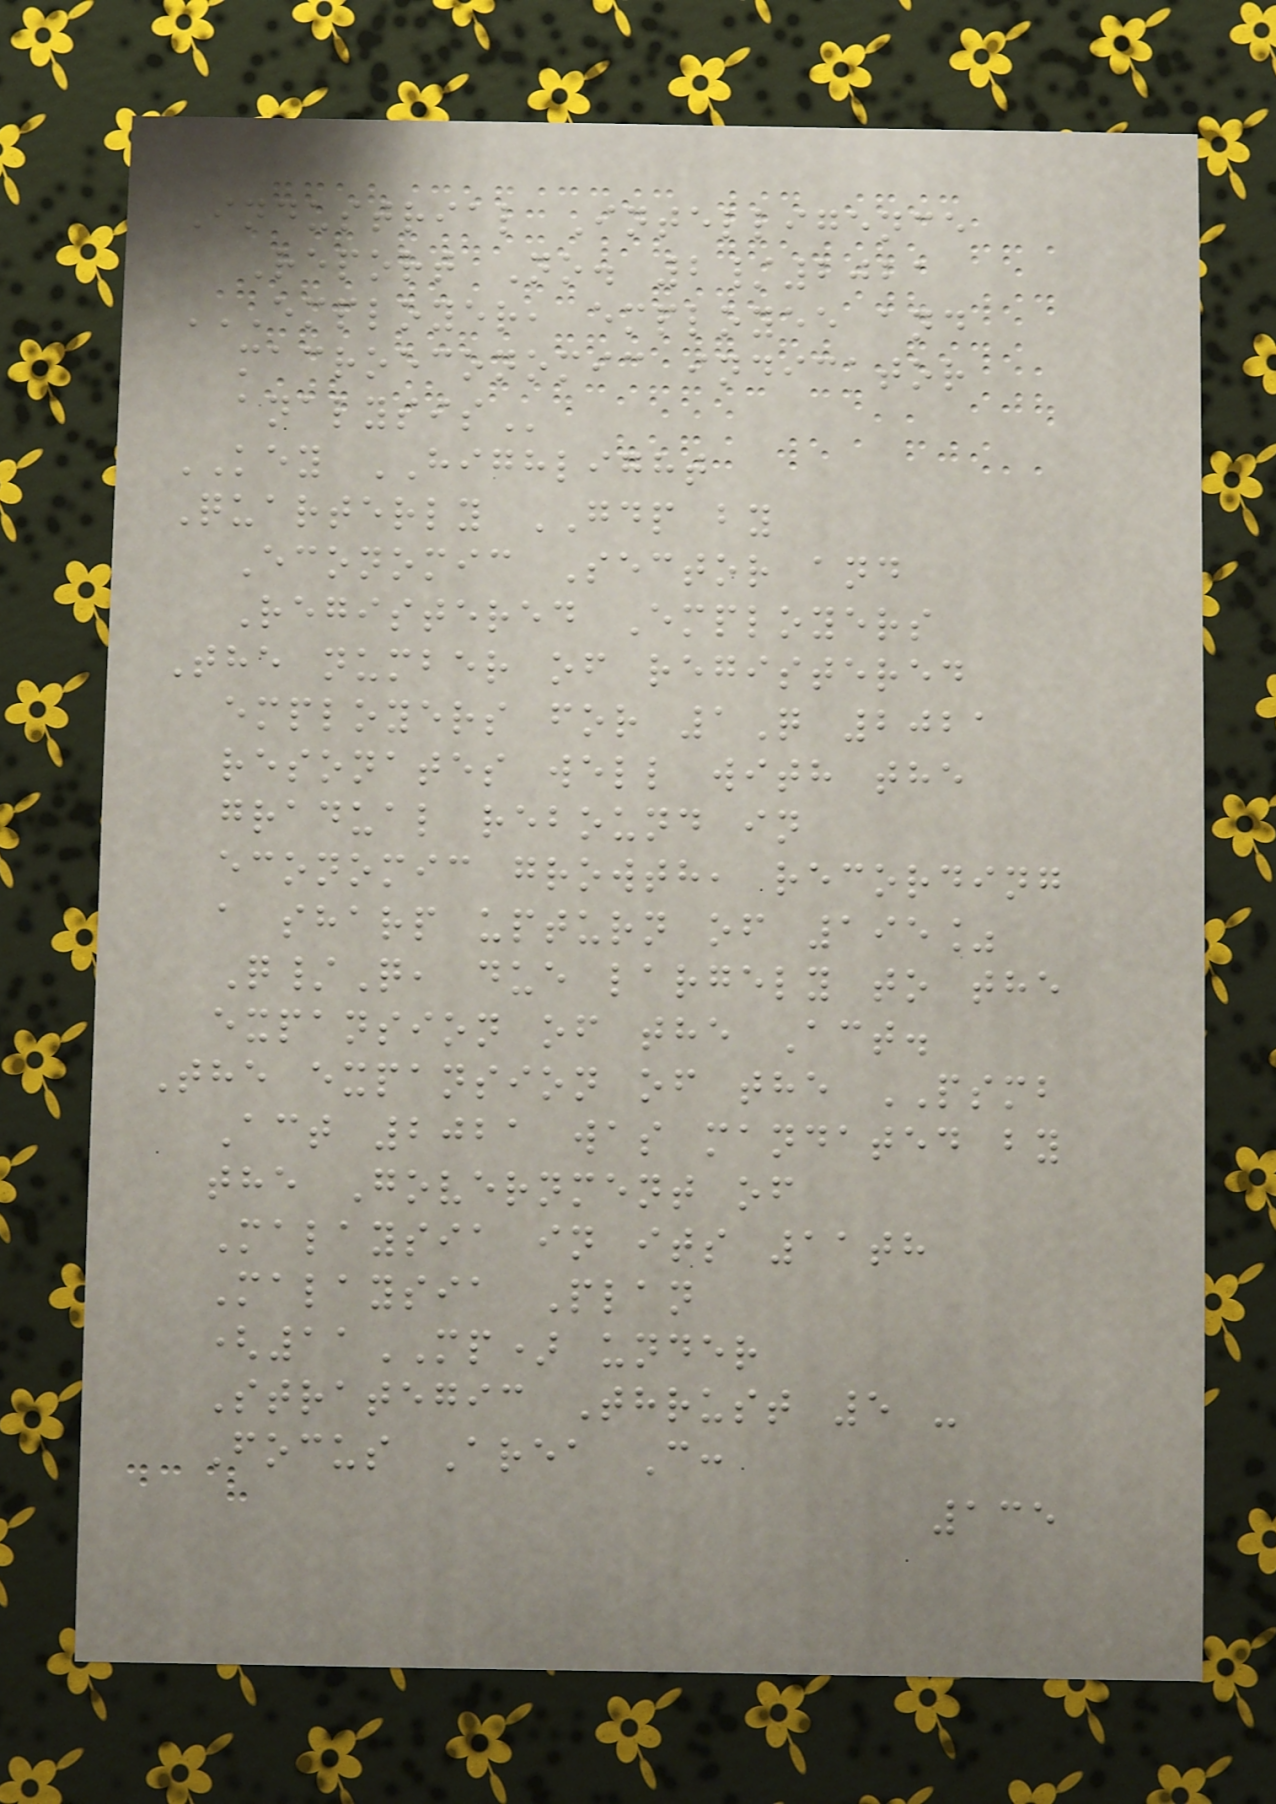Industrial Intelligence
Report No. 2/2021
EMPLOYER, EMPLOYEE AND
MACROECONOMIC INDICATOR
ANALYSIS
KEY HIGHLIGHT
Quarterly GDP by
Economic Sector and
Registered Employers
The number of registered
employers for 1Q 2021
resonates well with the
gradual rebound in
economic growth, recording
a sharp upturn of 195%
Q/Q, due largely to the
expansion of the Act.
The expansion of the PSMB
Act 2021 was mandated by
the Government of
Malaysia in its 11th
Malaysia Plan
(11MP) under
Strategic Thrust 5 -
Focus Area C:
135
